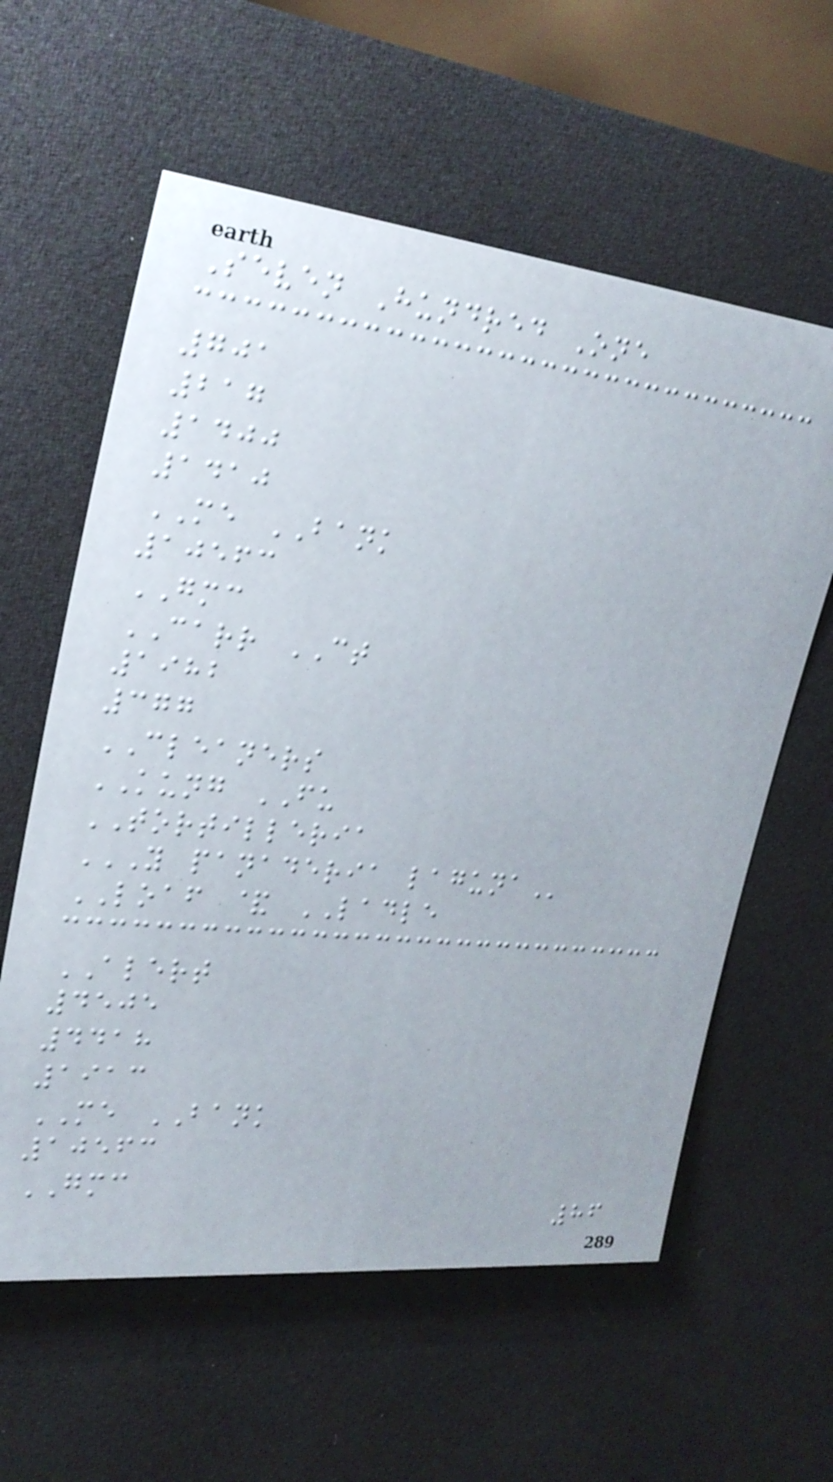Seven Hundred One
701
217
1400
1410
ME BANK
10563
GMC
CARR CT
1982
377
CLEANERS
KUNG FU
TORTILLERIA
Y PANADERIA LAGUNA
LOAF & LADLE
ALERT
4505
4418
1913
ME BANK
10563
GMC
86
